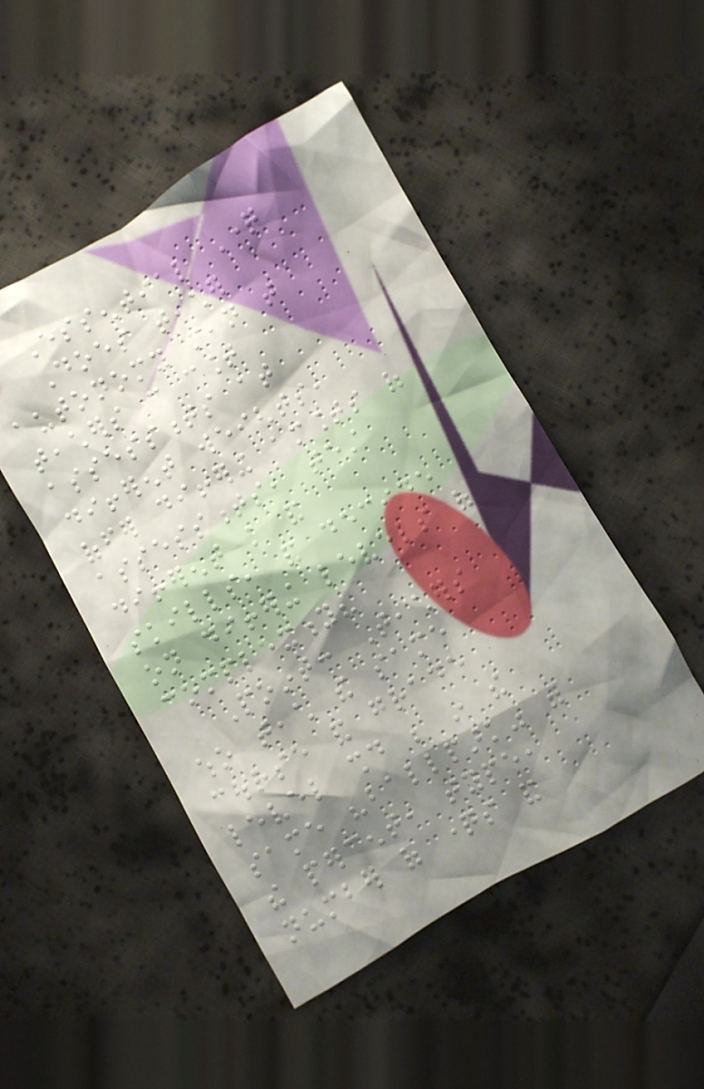Essential Question
Does teacher
autonomy mean that
teachers can count
assessments at
different weights,
offer differing amounts of
assessments, test
different knowledge and
skills, and decide
on differing levels of
complexity?
Point: Teachers
who teach the same
course and grade
level should be in the
same "ballpark" with
the percent, type,
number of questions and
